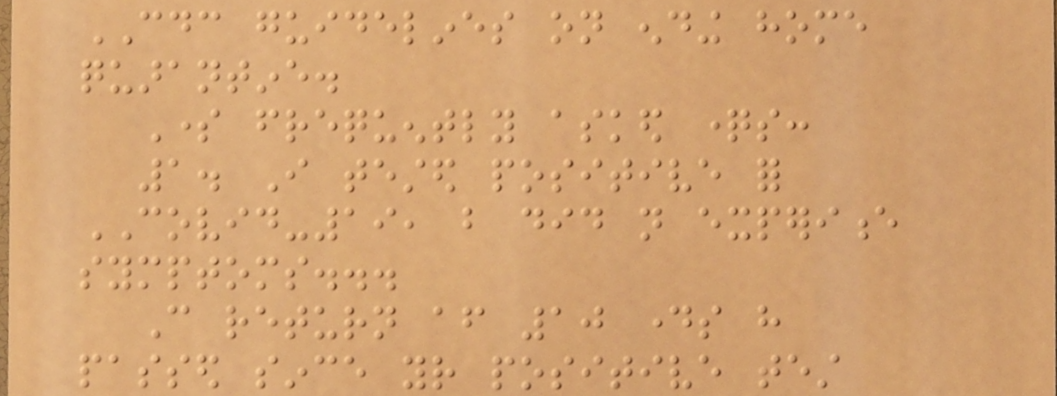CDC guidelines on ending home
quarantine.
Some frequently asked questions:
1. I tested positive for
COVID-19, but did not experience
symptoms...
Can return after 10 days have
passed since your positive test
